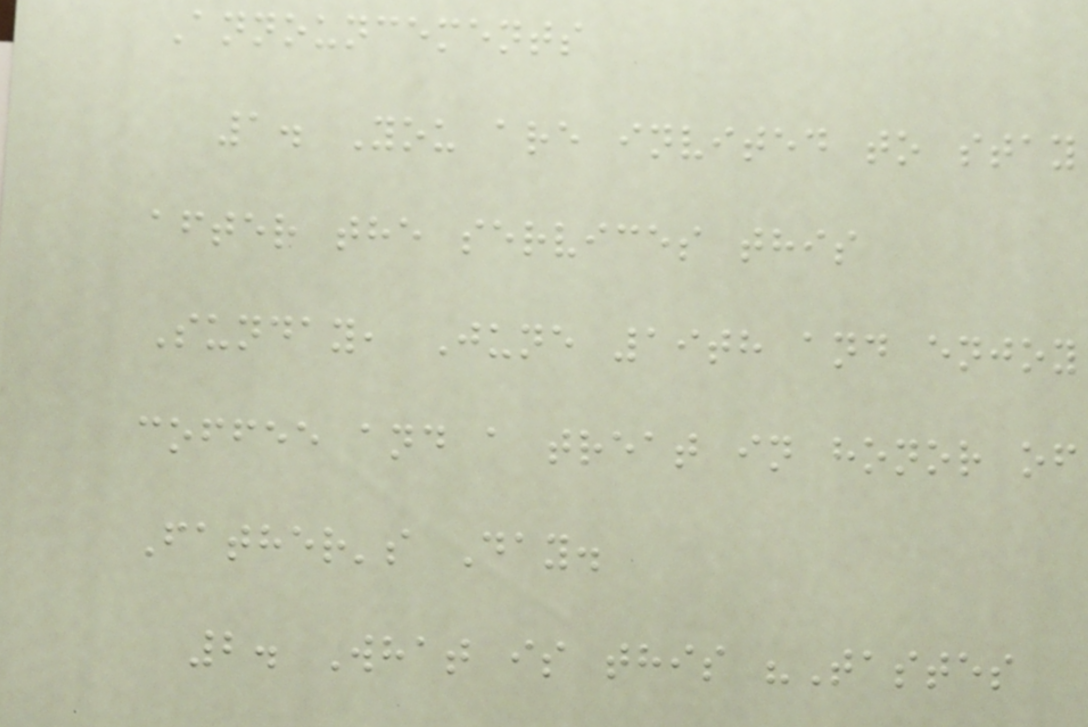Announcements
1. You are invited to stay
after the services this
Sunday, June 19th and enjoy
coffee and a treat in honor of
Father's Day.
2. What is this "Tastes
